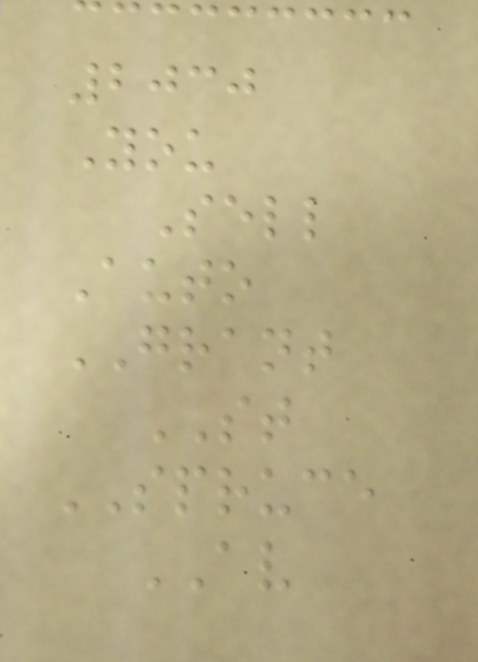2030
You
Sell
Auto
GRANT
ST
SPRUCE
AV
